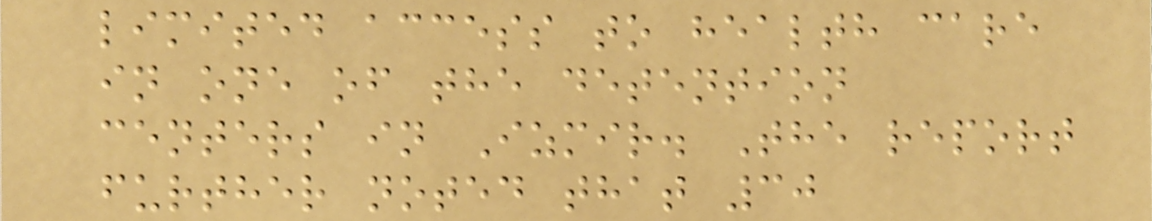limited access to health care
in one of the detention
centers in Izmir. The report
further noted that 30
